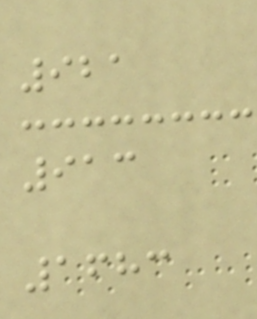921
913
1683
